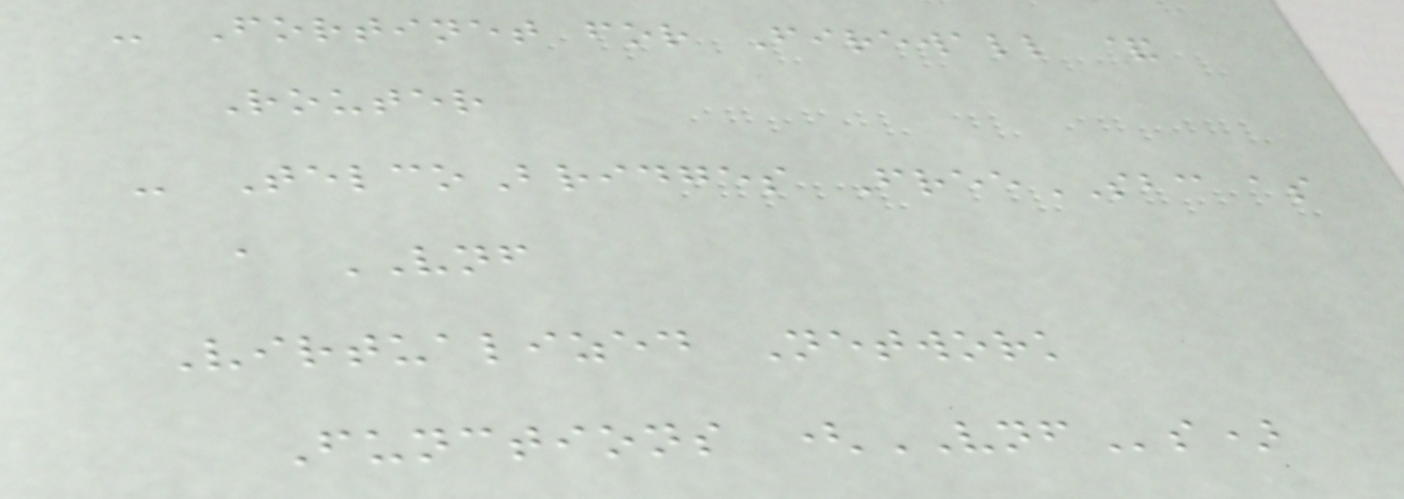- Fortinet for Firewall &
Router
- TelcoBridges FreeSBC as
a VNF
Virtualized Network
Functions (VNFs)
